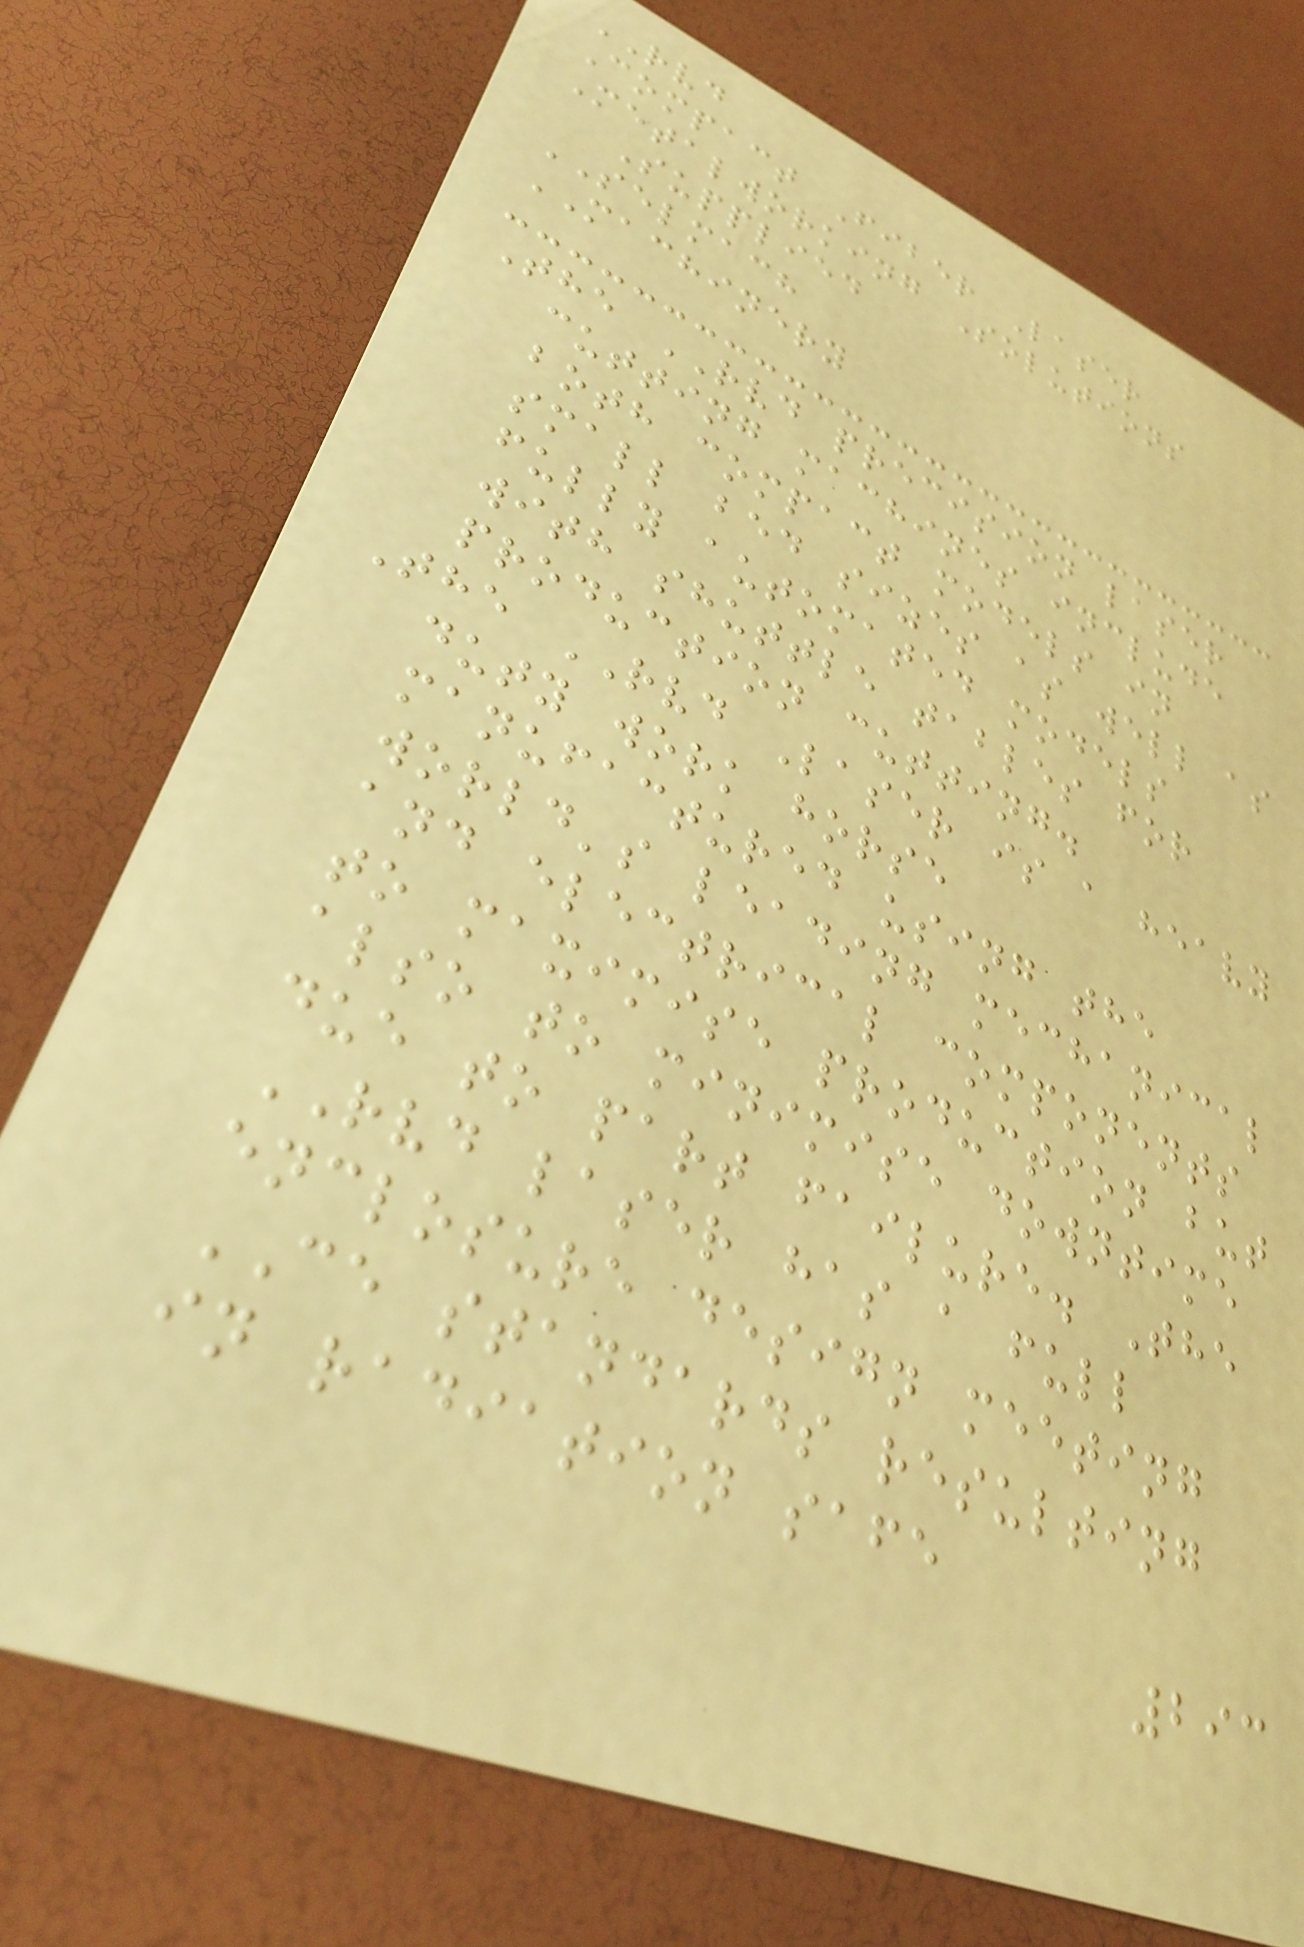RVD
Compact Fiber Laser
Metalworking Solutions
Supplied
SELMACH
MACHINERY
The RVD precision laser
cutting machines include
both compact models in
small bed sizes as well as
fully automated models
with shuttle tables for
production cutting.
The RVD Laser is a heavy
duty work horse
manufactured using the
world's leading mechanical
and electrical components
to maximise production but
also to minimise downtime
due to part failure. The
RVD laser has a full
enclosure design meeting
CE standards resulting
in radiation safe
293
